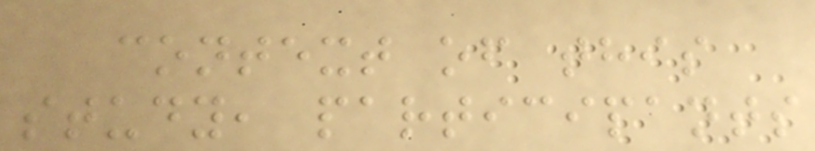context of this
study, participants
